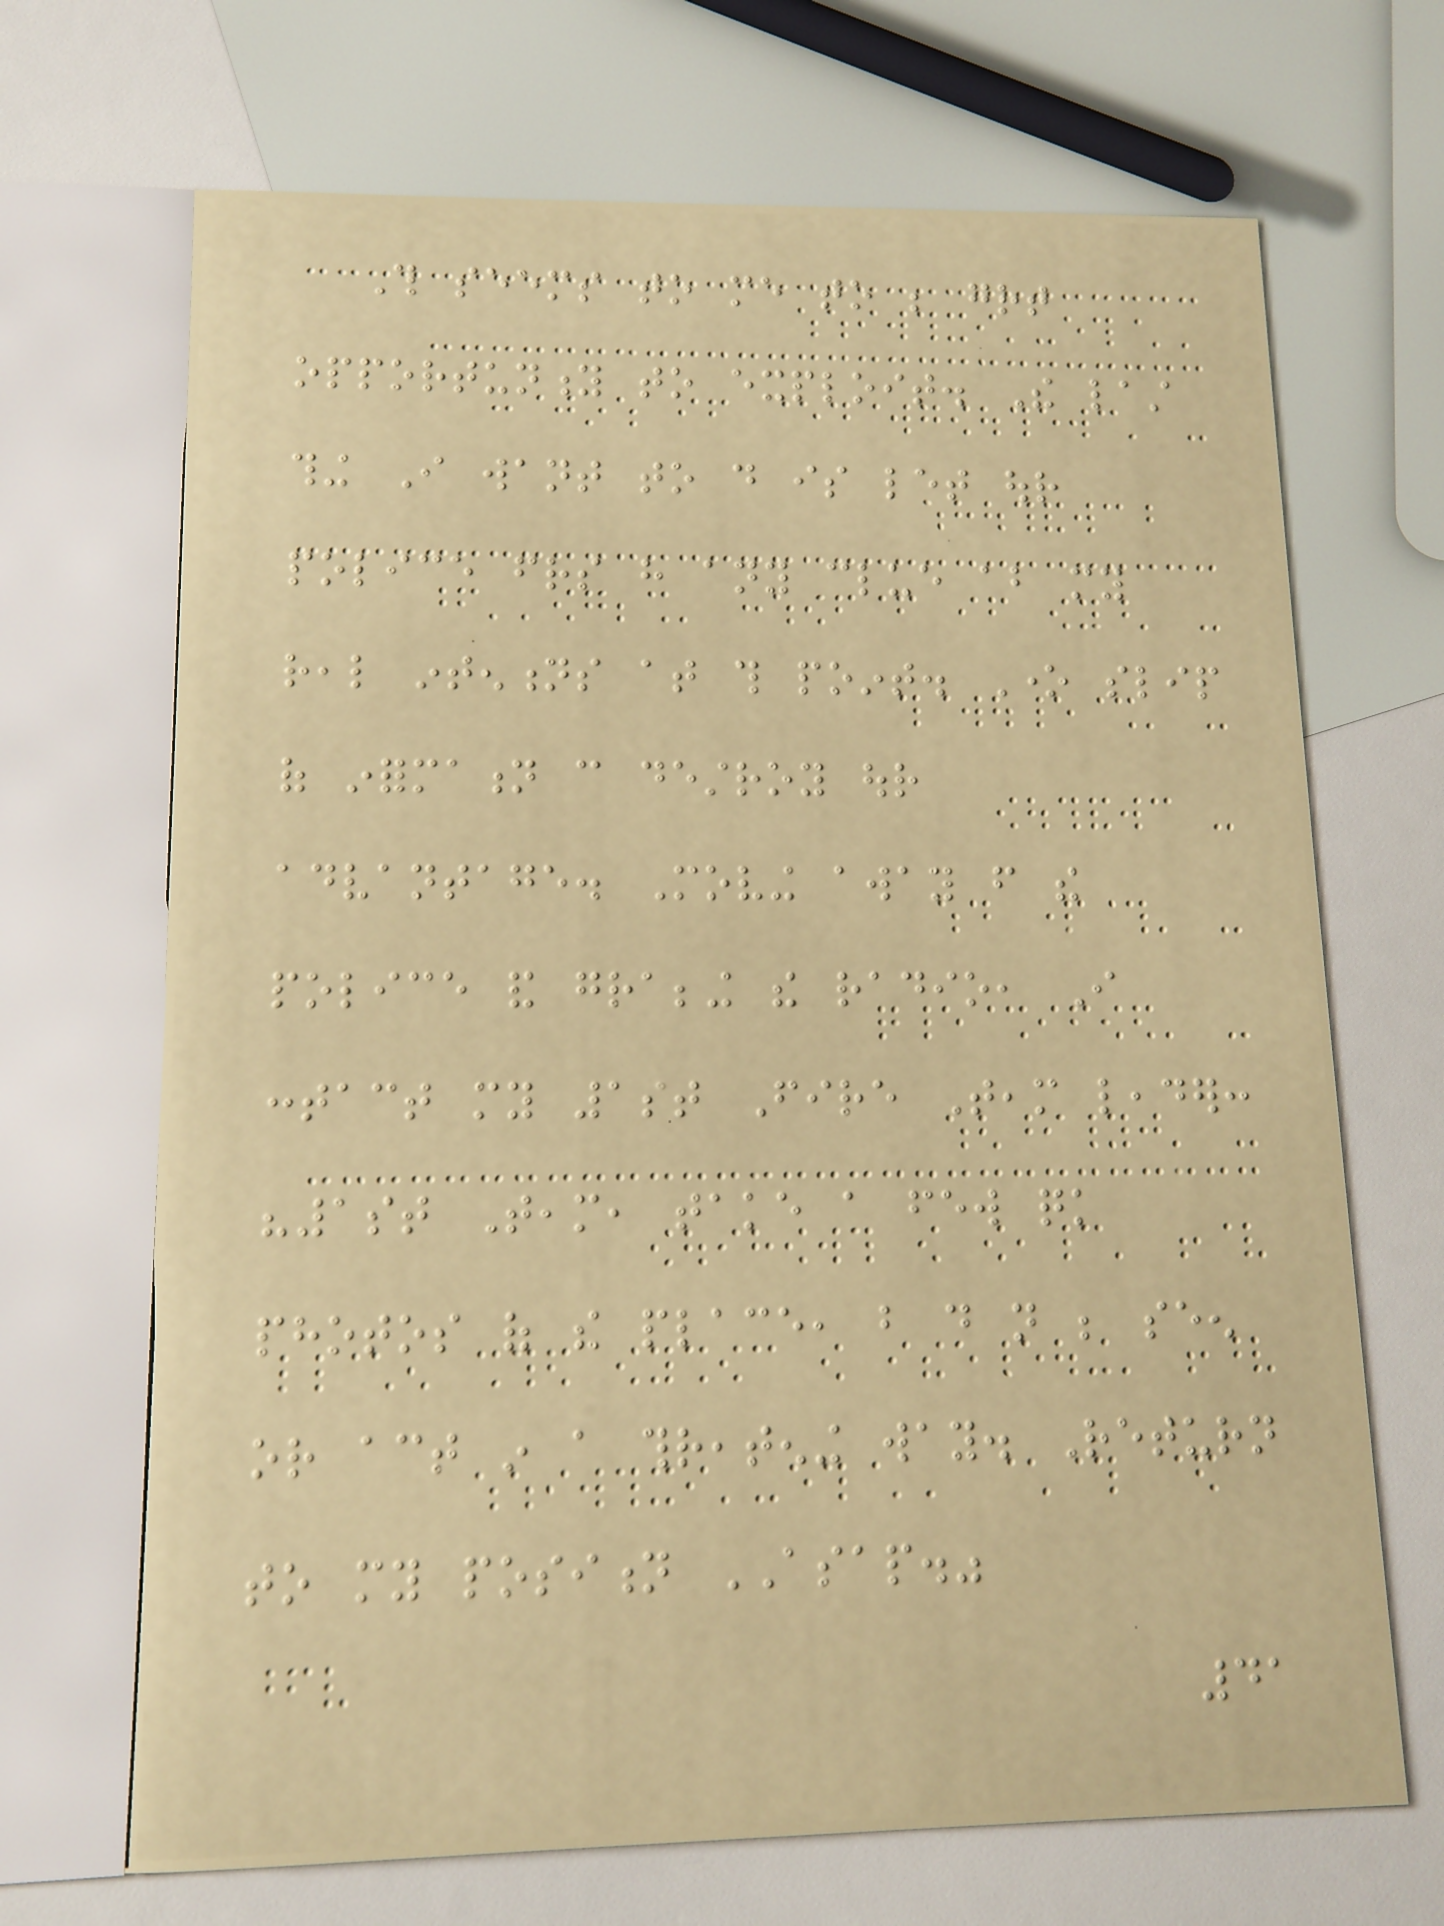This seems to me to be great
opportunity to exploit. The last
thing I want to do is let our
police friends have any clue about my
real intentions at this point. One slip
of information can destroy our
advantage. Moving away from the
police and grabbing the radio, I
contact my 1st Fire Team leader:
"1st Team, take a few quick
photos of the place, but do not be seen
or act in a threatening way. Return
to my position ASAP."
41
